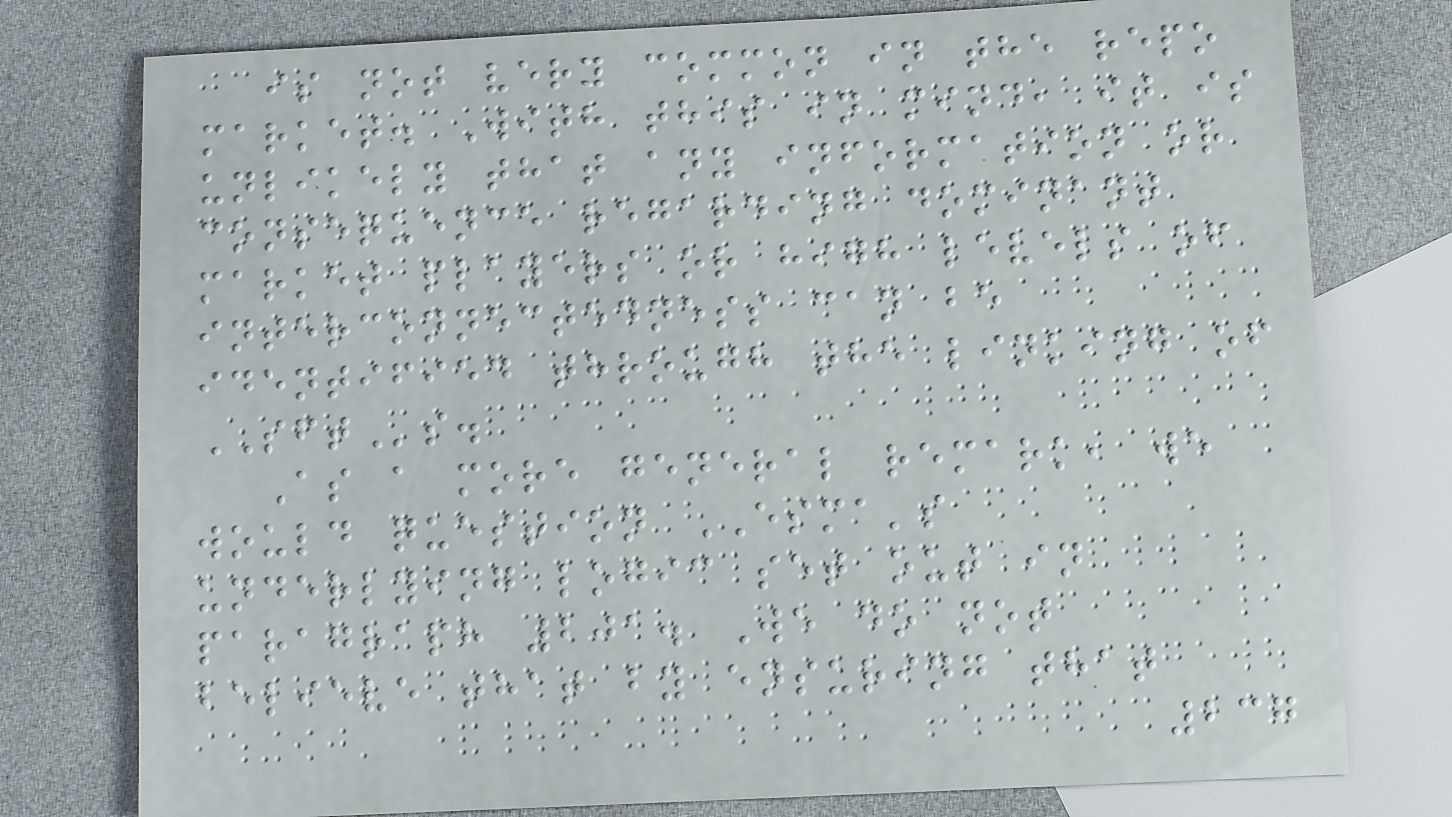is not very common in the repo
market. With this in mind, it is
unlikely that any information or
consequence regarding dominant
market players or high levels of
interconnectedness can be
identified through the linking of
SFTs.
As a more general remark, we
would question ESMA's
underlying logic set out in
paragraph 201. We do not
believe that by ensuring that
237
